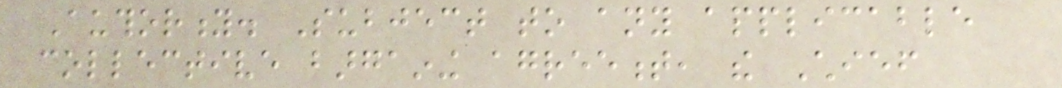Authority. Subject to any applicable
collective bargaining agreement, the Chief
